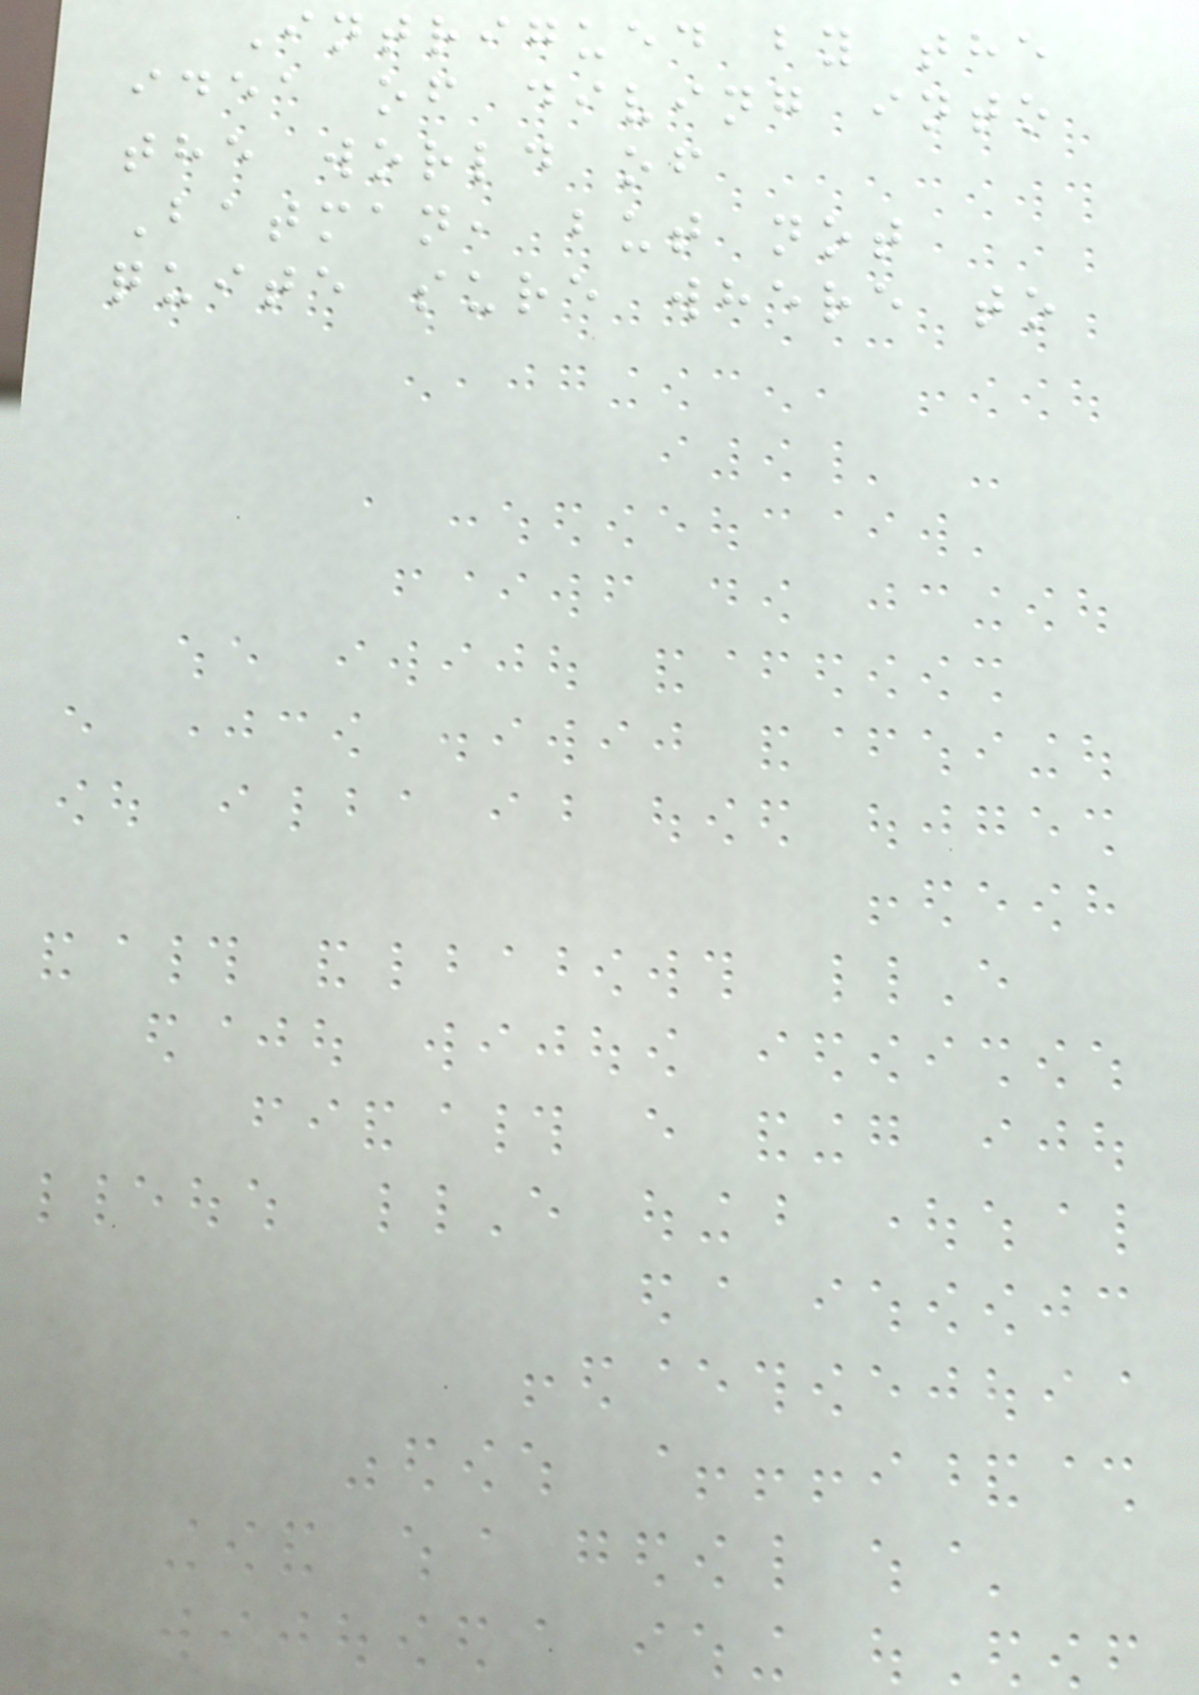Intrigued by the
idea of diving into
the world of
Batman, but not
quite sure where to
